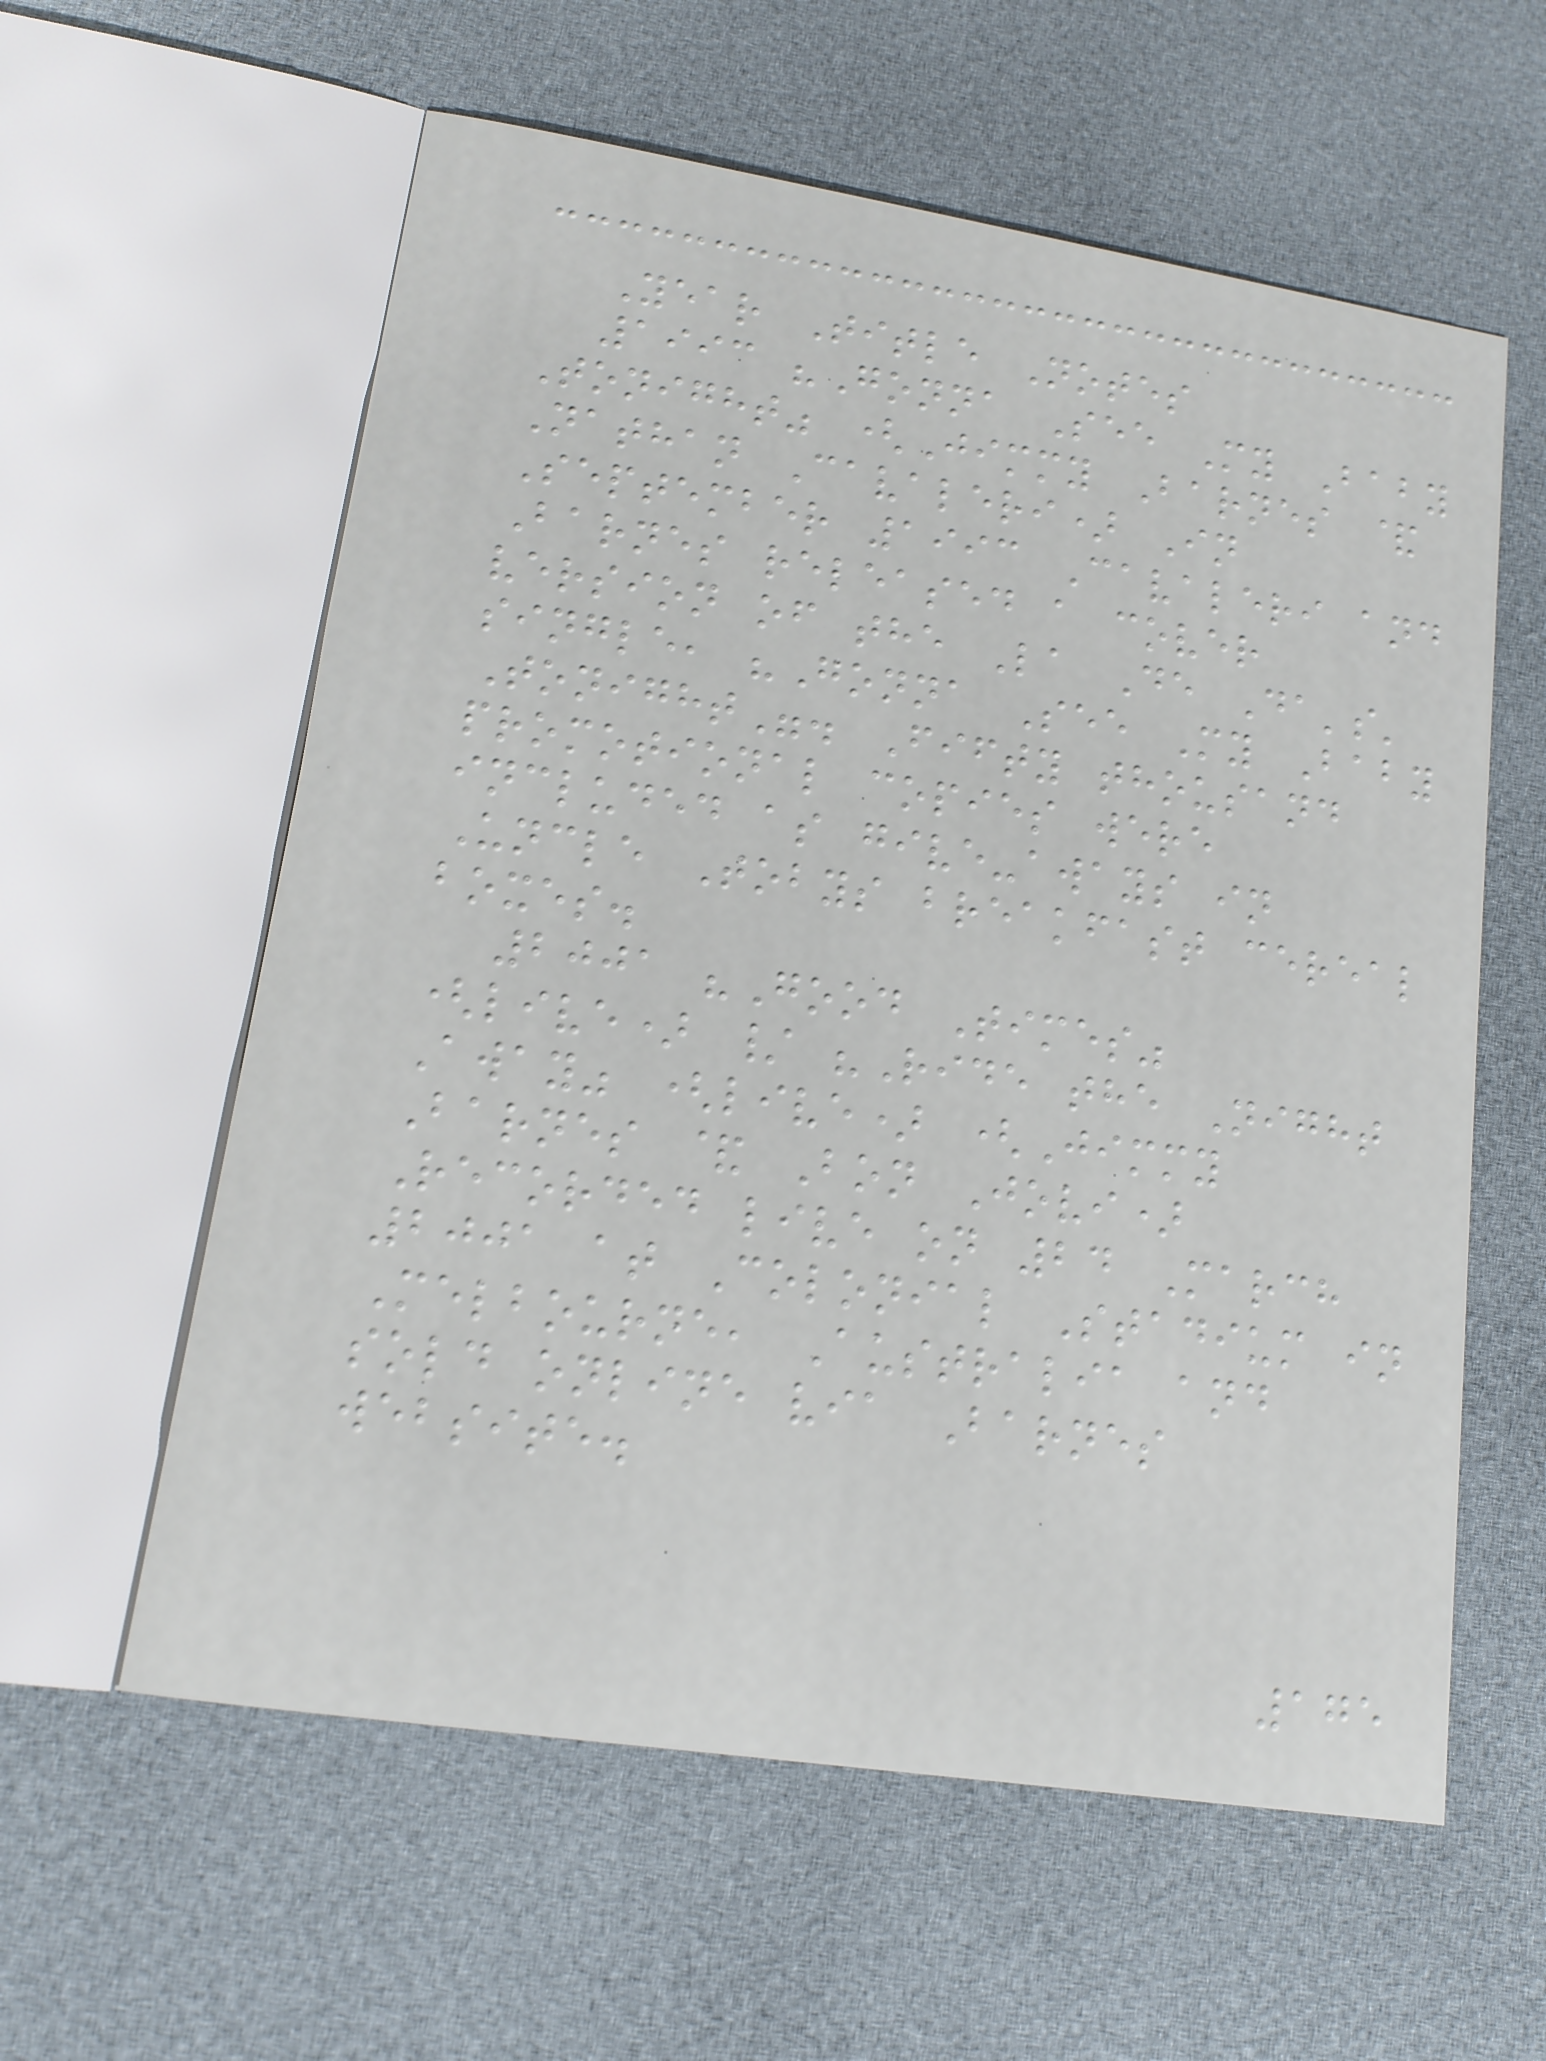Year Title Notes
1993 "Gonna See My Baby
Tonight" (Jimmy Barnes &
Nathan Cavaleri) In
September 1993 Cavaleri and
Barnes released a cover
version of the La De Da's'
single, "Gonna See My Baby
Tonight". Fifty thousand
promotional copies were
included as give-aways in
Uncle Tobys breakfast cereal
boxes.
2001 "Good Times"
(live) / "Ride the Night
Away" (live) (Jimmy
Barnes & Bon Jovi)
Recorded live on 24 March
2001 at Colonial Stadium in
Melbourne, Australia and
sold online via Barnes
website.
175
